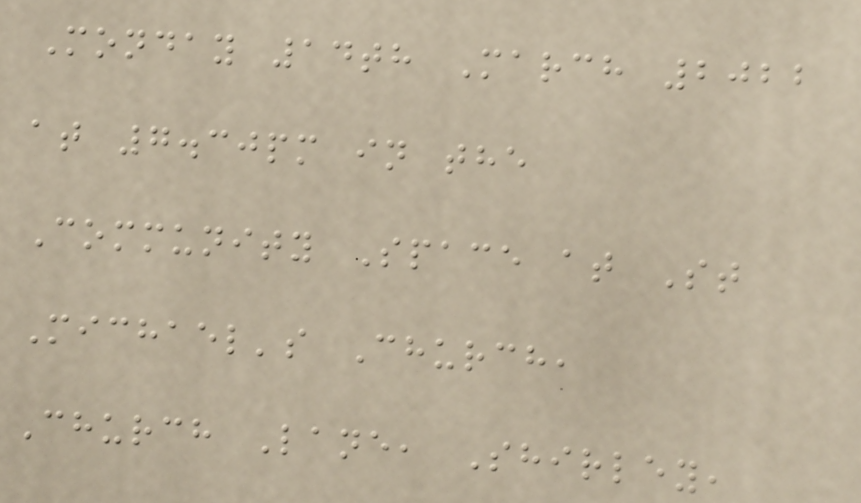Monday 14th March 2022
at 7.30pm in the
Community Space at St
Michael's Church,
Church Lane, Shirley,
